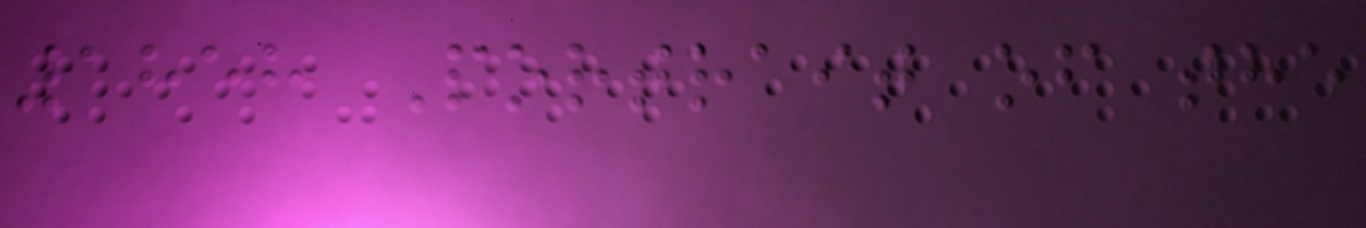1858 Portrait of the
